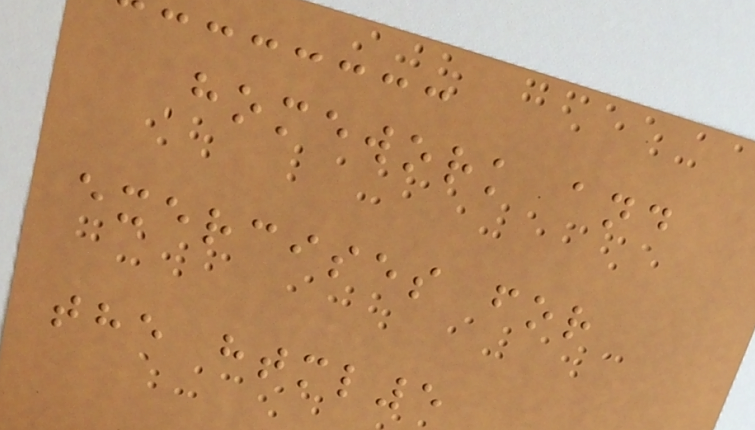homework and
exercises for
the html5
